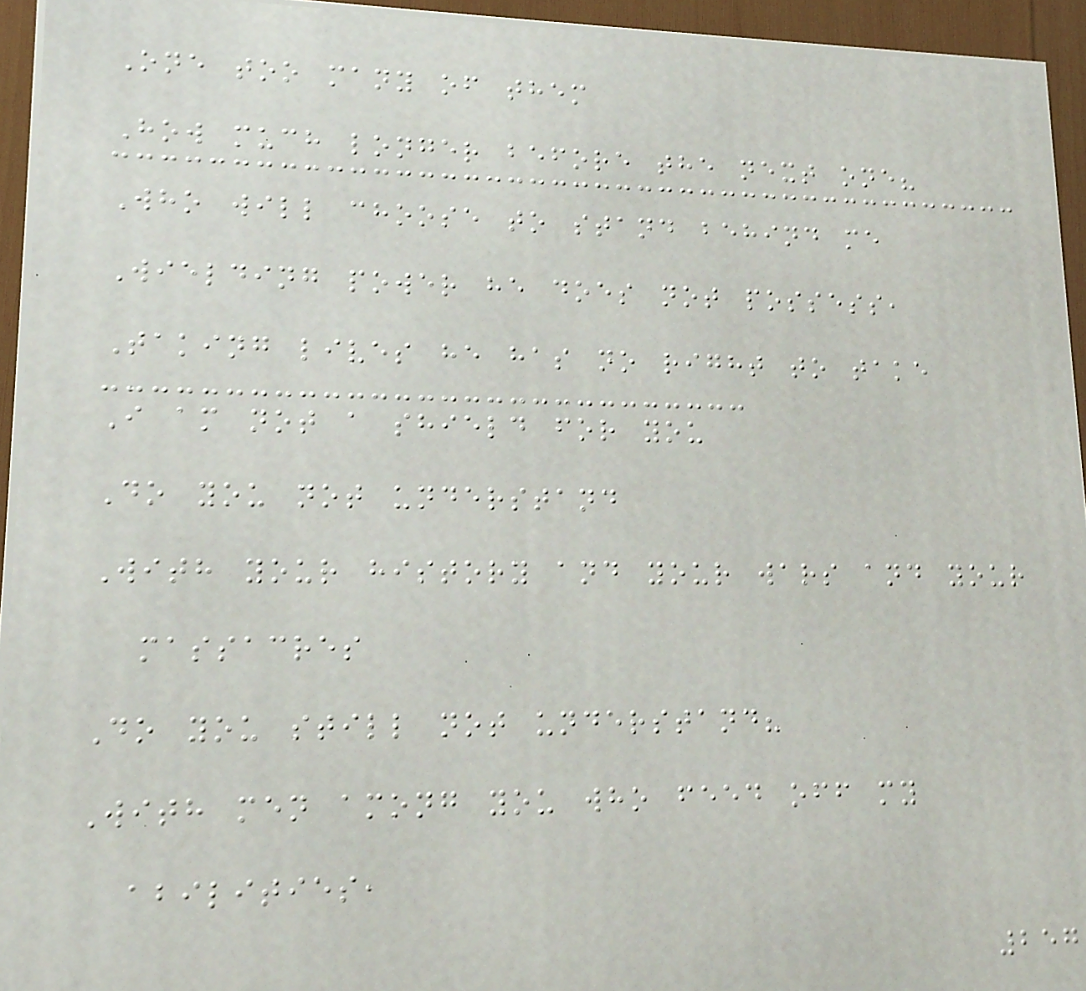One too many of them
How much longer before the next one?
Who will choose to stand behind me
Wielding power he does not possess,
Taking lives he has no right to take
I am not a shield for you
Do you not understand
With your history and your wars and your
massacres
Do you still not understand?
With men among you who feed off my
abilities,
257
